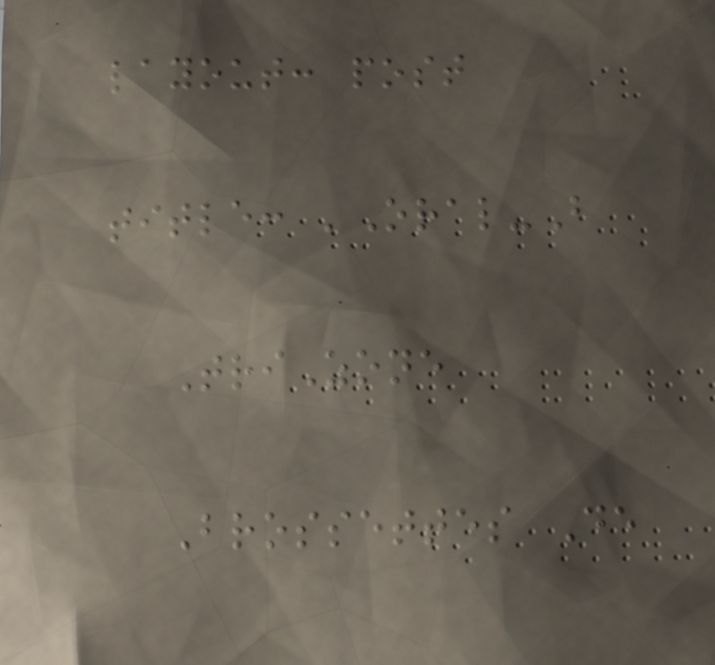layout: post
title: 'Oral-B
TriZone
Brossettes De
